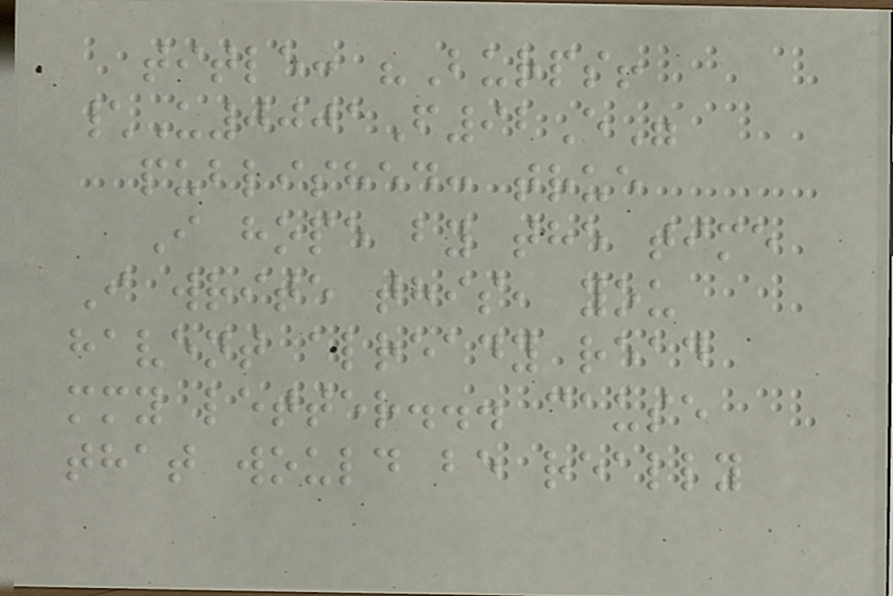title: "Burps!
\U0001F92E"
published: true
I hope by the time
I write this, you
havent already read
mmy letter... cause
that would be really
